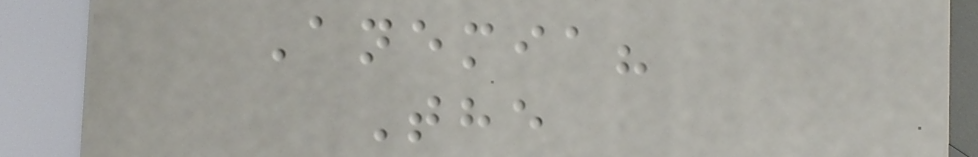Anemia?
The
